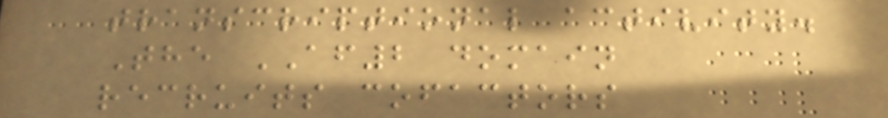transcriptional activity.
The AF2 domain
recruits cofactors
